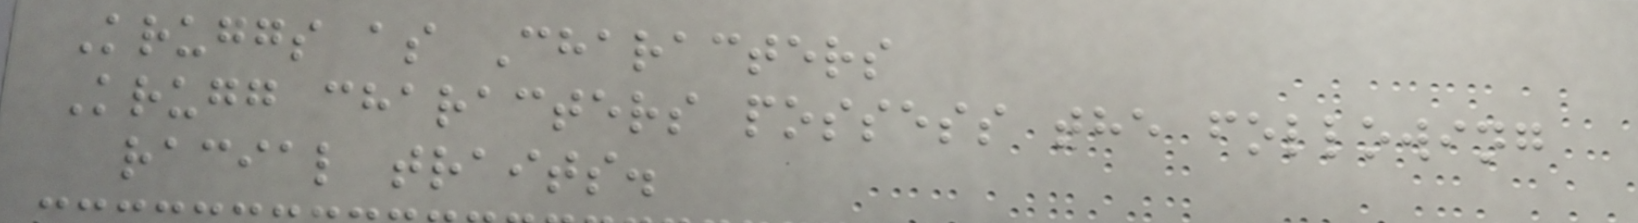Kruggs as Characters
Krugg characters possess the following
racial traits.
